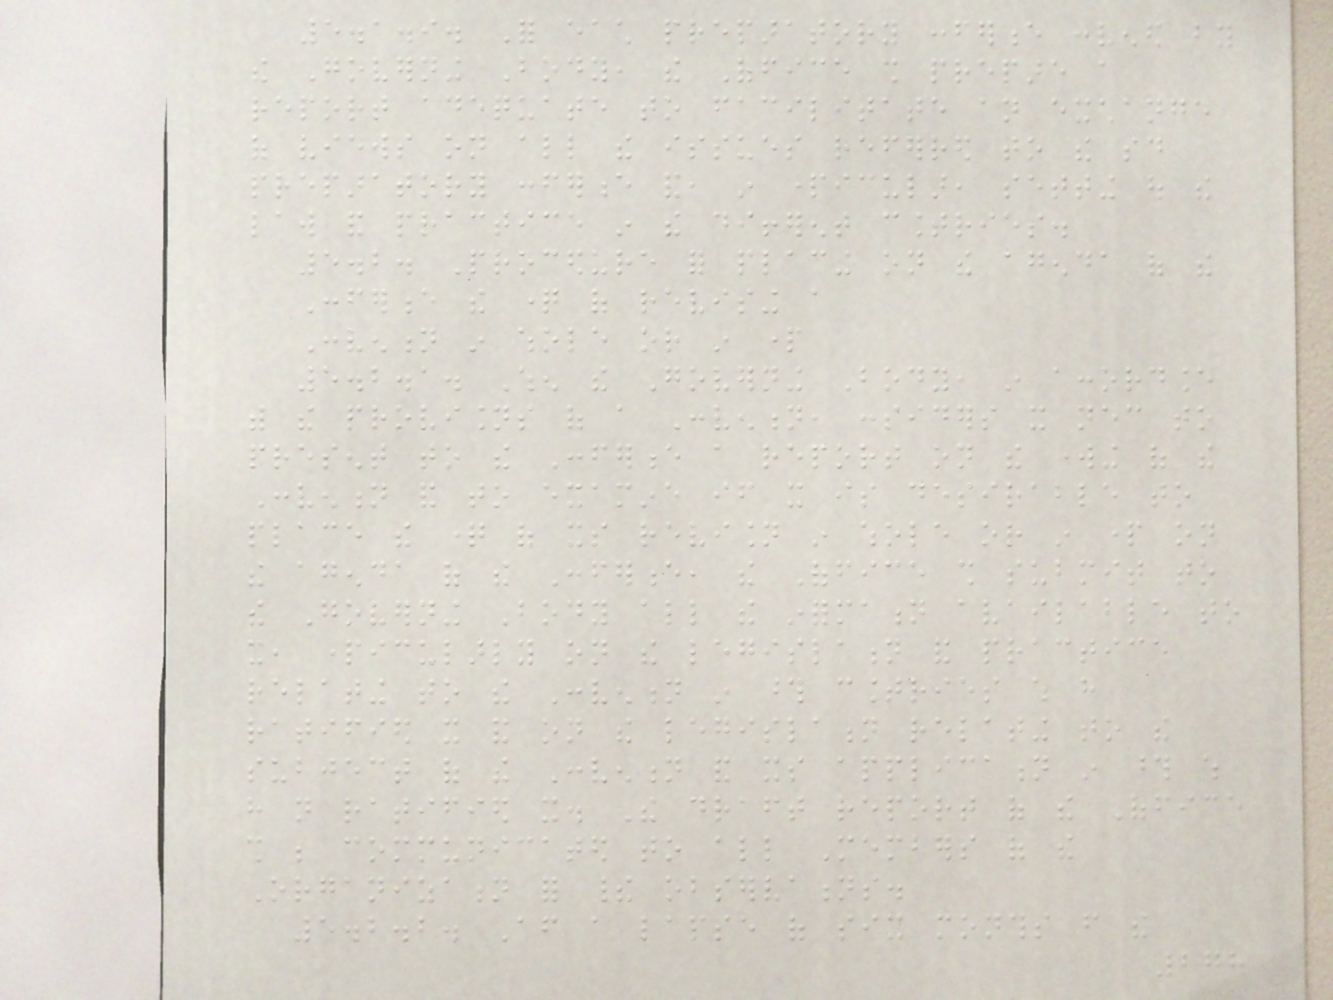5.1.9. For each preparatory conference convened by
the Governing Body, the Office shall prepare a
report adequate to facilitate an exchange
of views on all the issues referred to the said
preparatory conference and, in particular, setting out the
law and practice in the different countries.
5.2. Procedure for placing on the agenda of the
Conference the question of revising a
Convention in whole or in part
5.2.1. When the Governing Body, in accordance
with the provisions of a Convention, considers it necessary to
present to the Conference a report on the working of the
Convention and to examine if it is desirable to
place the question of its revision in whole or in part on
the agenda of the Conference, the Office shall submit to
the Governing Body all the information available to
it, particularly on the legislation and practice
relating to the Convention in those countries which have
ratified it and on the legislation relating to the
subject of the Convention and its application in those which
have not ratified it. The draft report of the Office
shall be communicated to all Members of the
Organization for their observations.
5.2.2. After a lapse of six months from the
278
